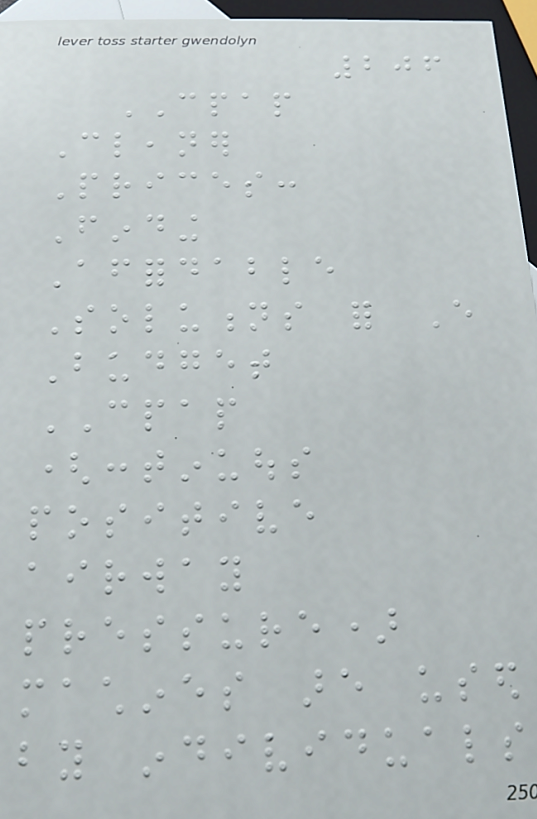206
CPAP
Cleaner
Prices:
Finding
Affordable
Solutions for Every
Budget
CPAP
(continuous
positive
airway
pressure)
machines are used
by individuals
